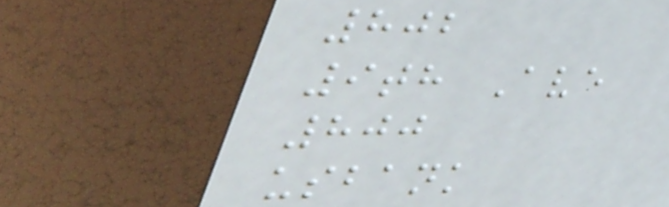802
9th Ave
800
usbank
